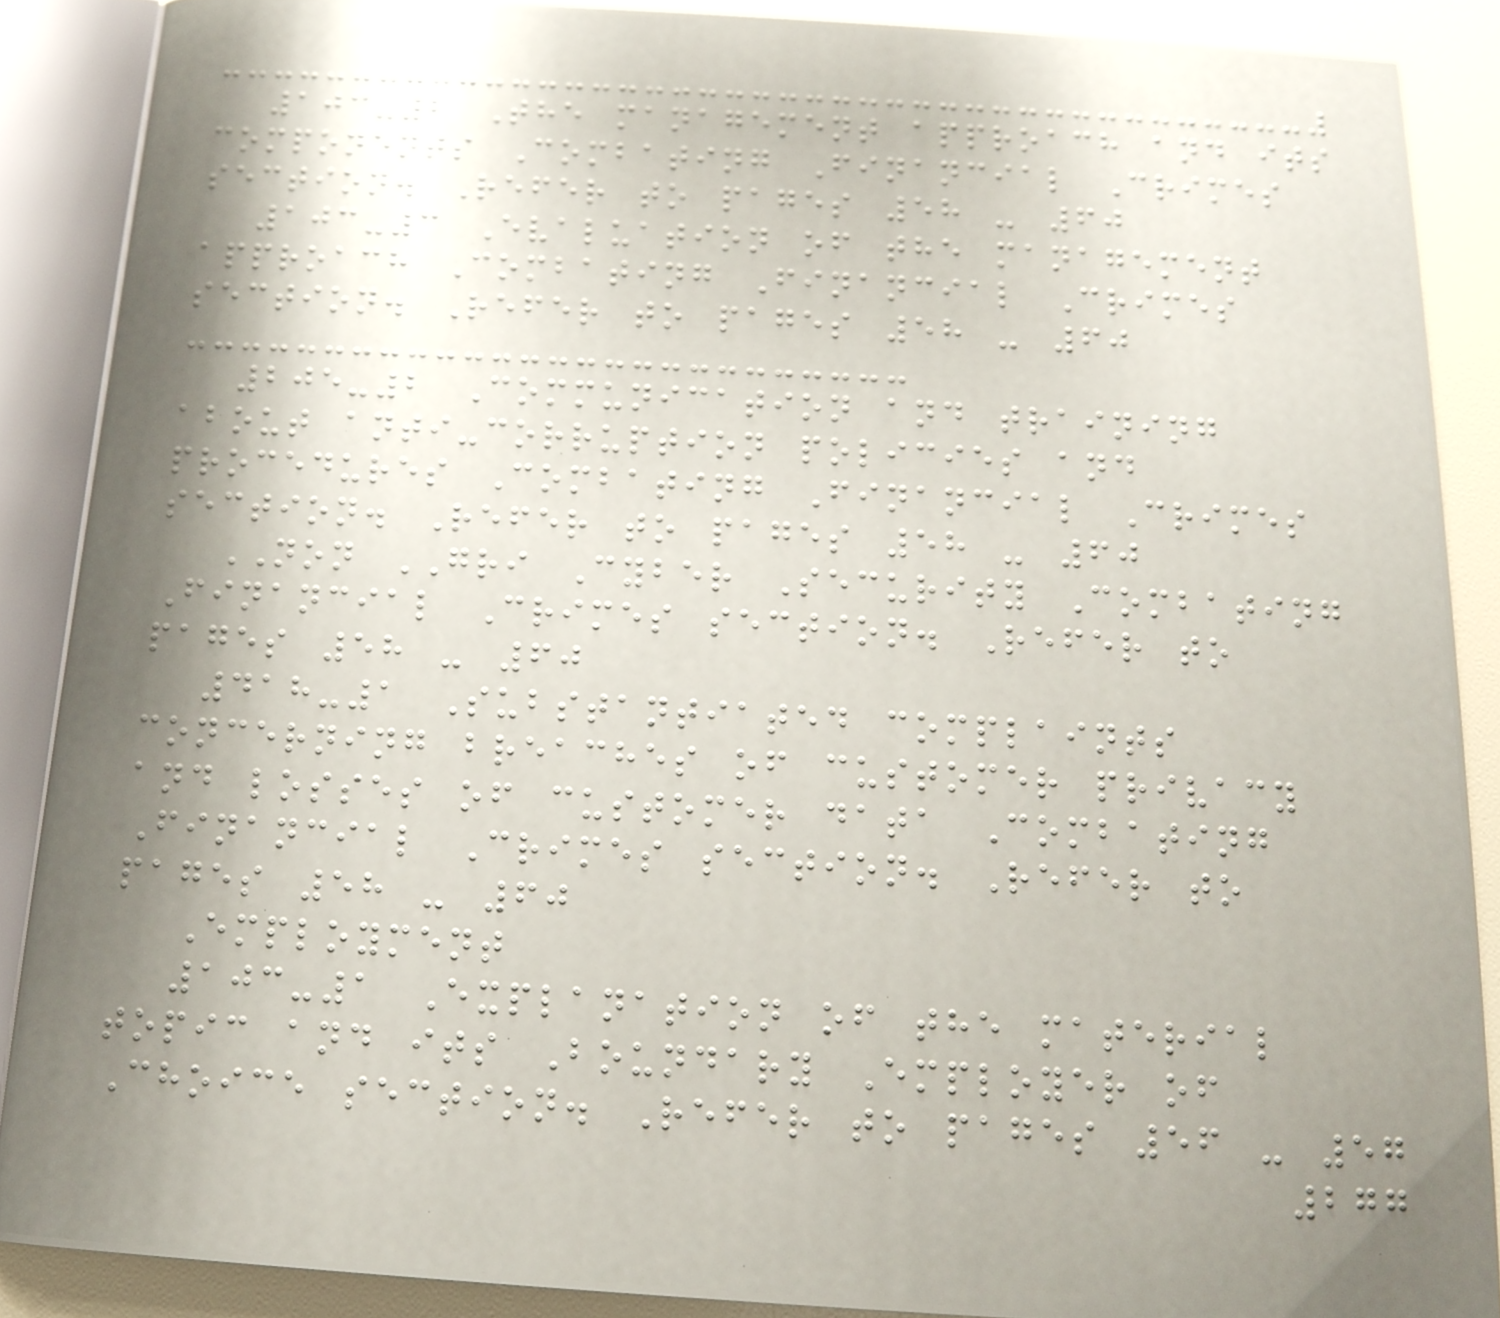103-2 The management approach and its
components Combating Financial Crimes
section. Refer to pages 58 - 60
103-3 Evaluation of the management
approach Combating Financial Crimes
section. Refer to pages 58 - 60
205-2 Communication and training
about anti-corruption policies and
procedures Combating Financial Crimes
section. Refer to pages 58 - 60
NON GRI Cyber Security Combating
Financial Crimes section. Refer to
pages 58 - 60
418-1 Substantiated complaints
concerning breaches of customer privacy
and losses of customer data Combating
Financial Crimes section. Refer to
pages 58 - 60
Employment
103-1 Explanation of the material
topic and its Boundary Employer of
Choice section. Refer to pages 56 - 57
277
